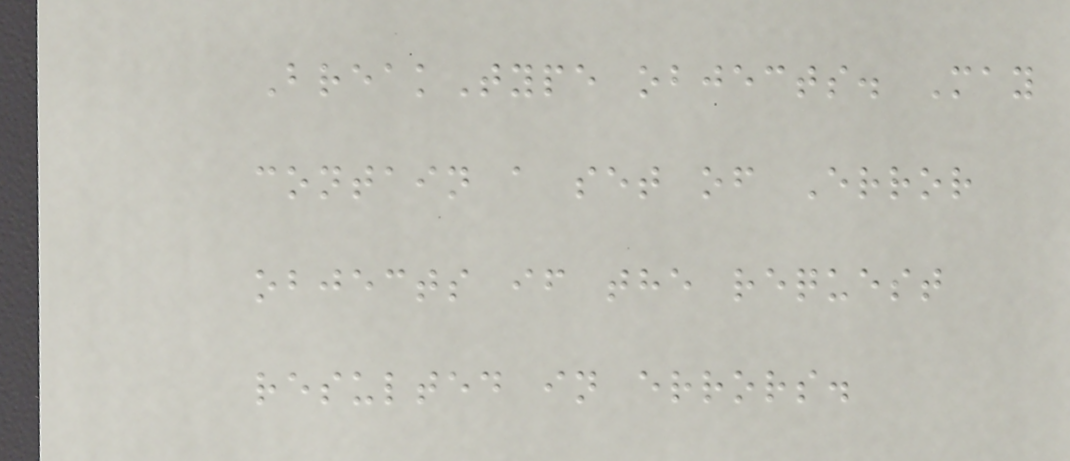BreakType objects. May
contain a set of Error
objects if the request
resulted in errors.
